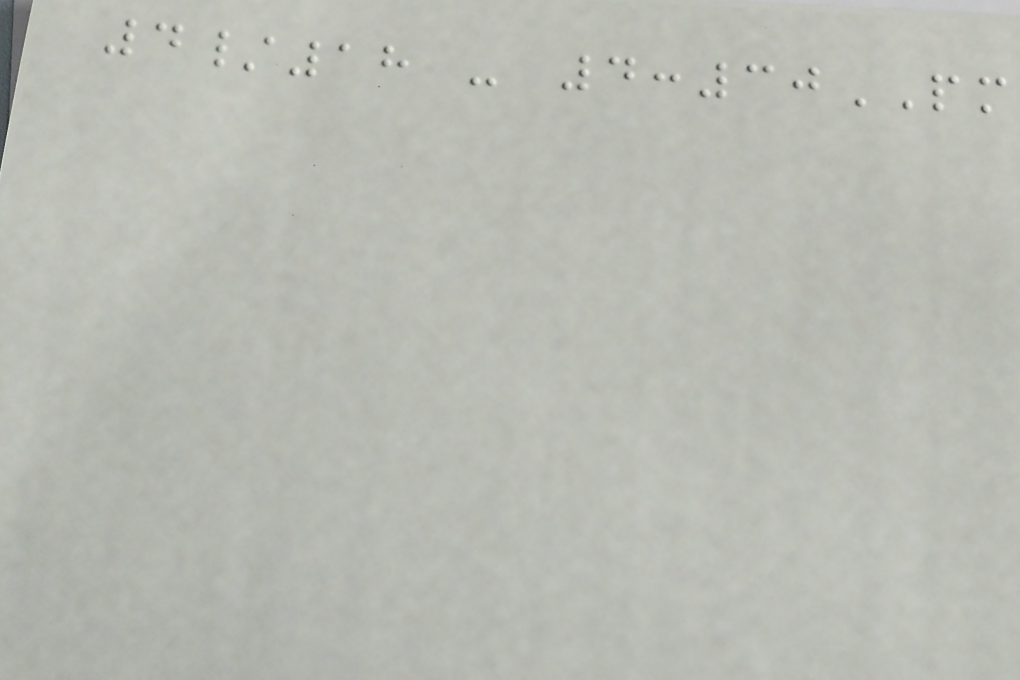4/18 - 4:30PM
